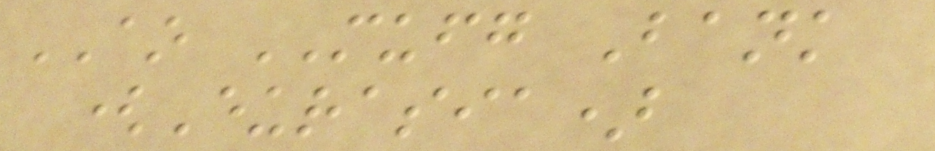AO MUFG Bank
(Eurasia)
